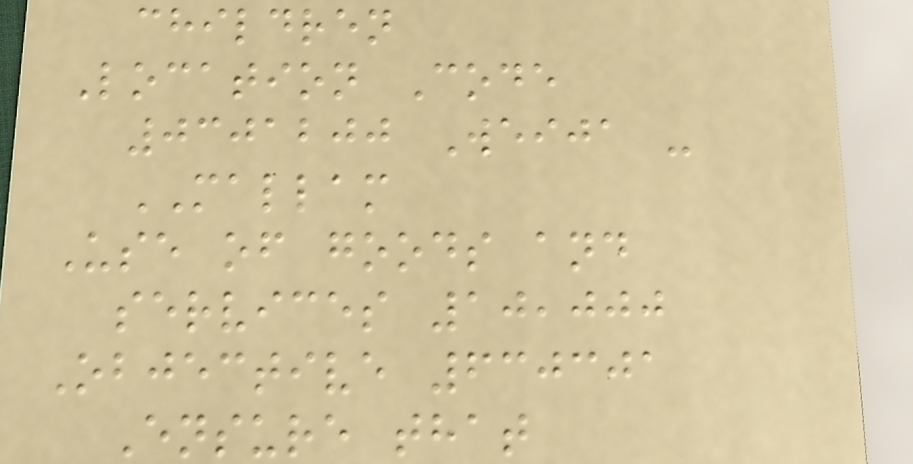children
Location Code
0301200 Weija -
MALLAM
Use of goods and
services 10,000
Objective 630301
Ensure that
